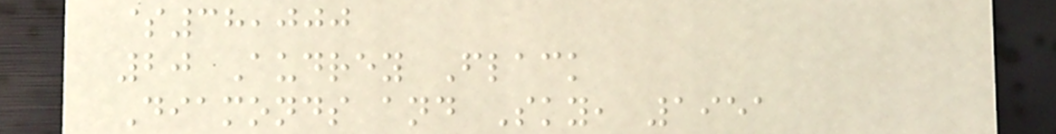$38,000
20 Audrey Flack
Diamonds and Sky, 1951
